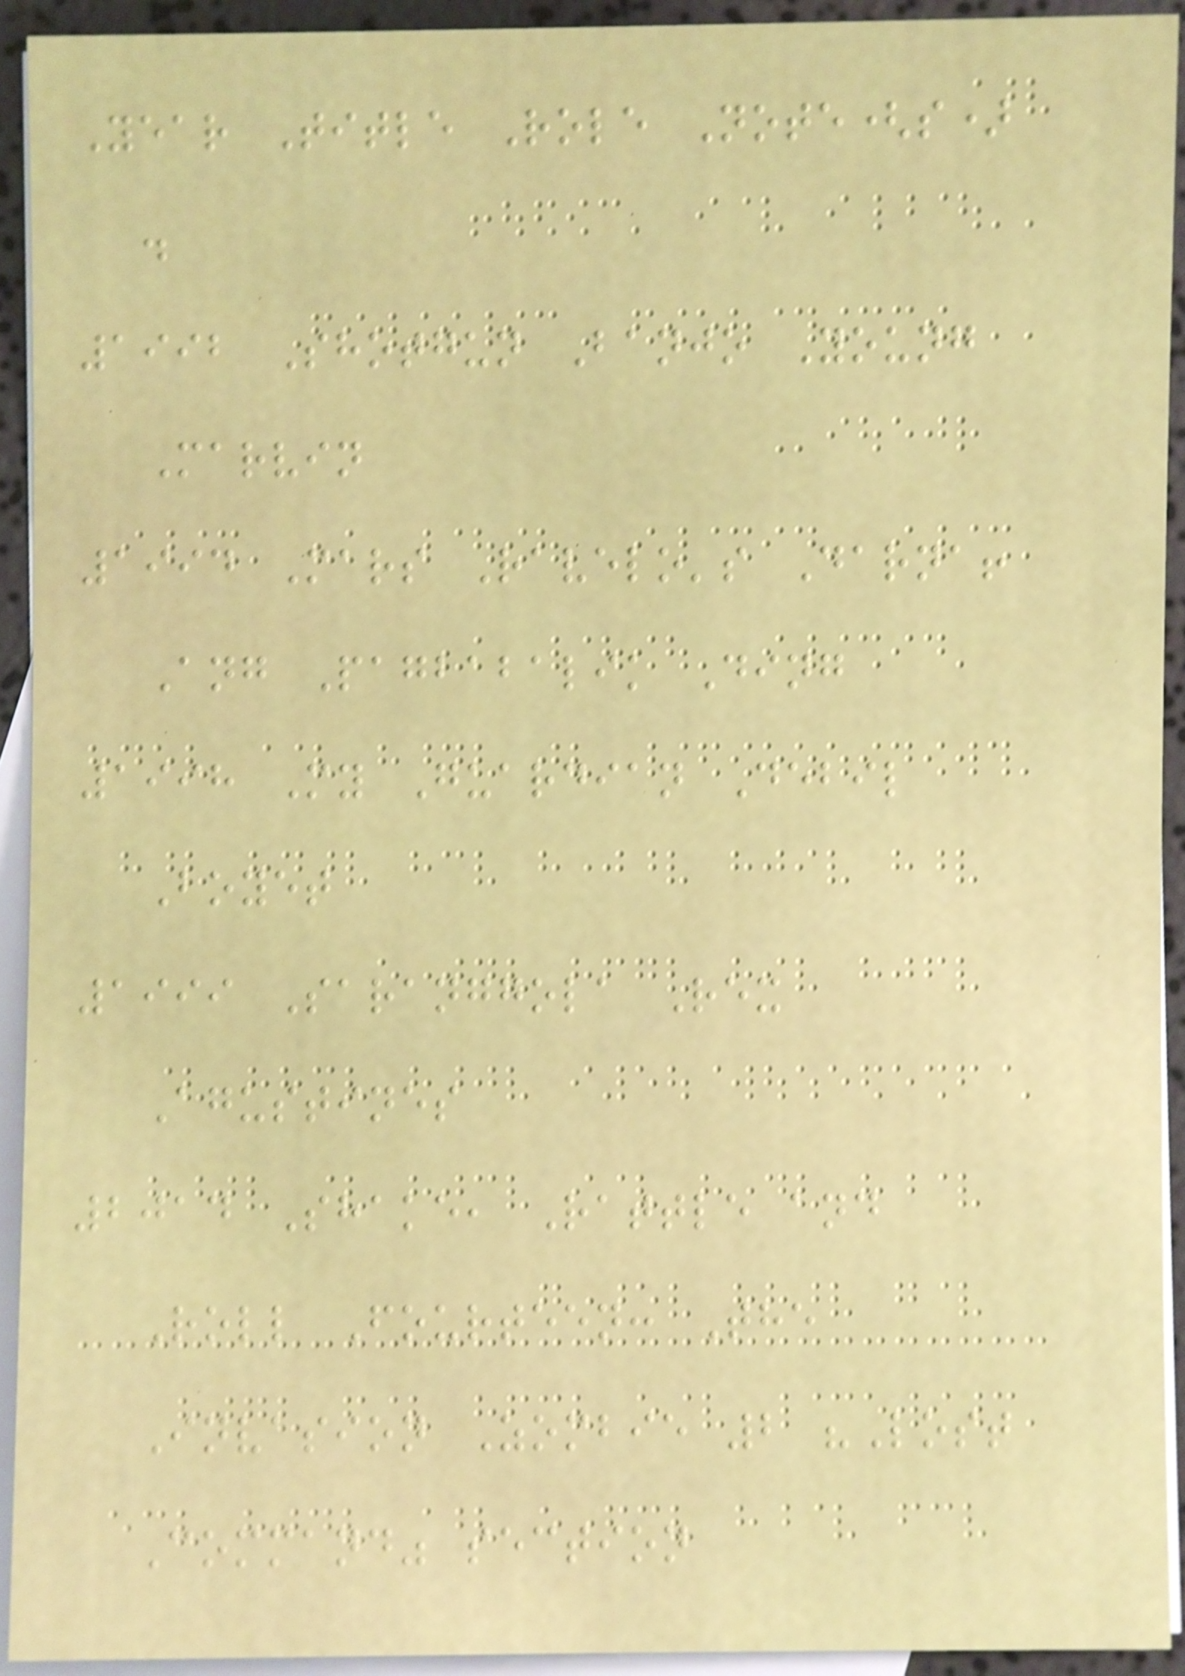Year Title Role Note(s)
.
1992 Shotgun Banjo Young
Marvin
1994 Mars Ravelo's Darna!
Ang Pagbabalik Ding
1998 My Guardian Debil
Boyet
1999 Saranggola Rex
Agustines
2014 Shake, Rattle and
Roll Fourteen: The
Invasion Zombie 2 "Lost
Command" section
